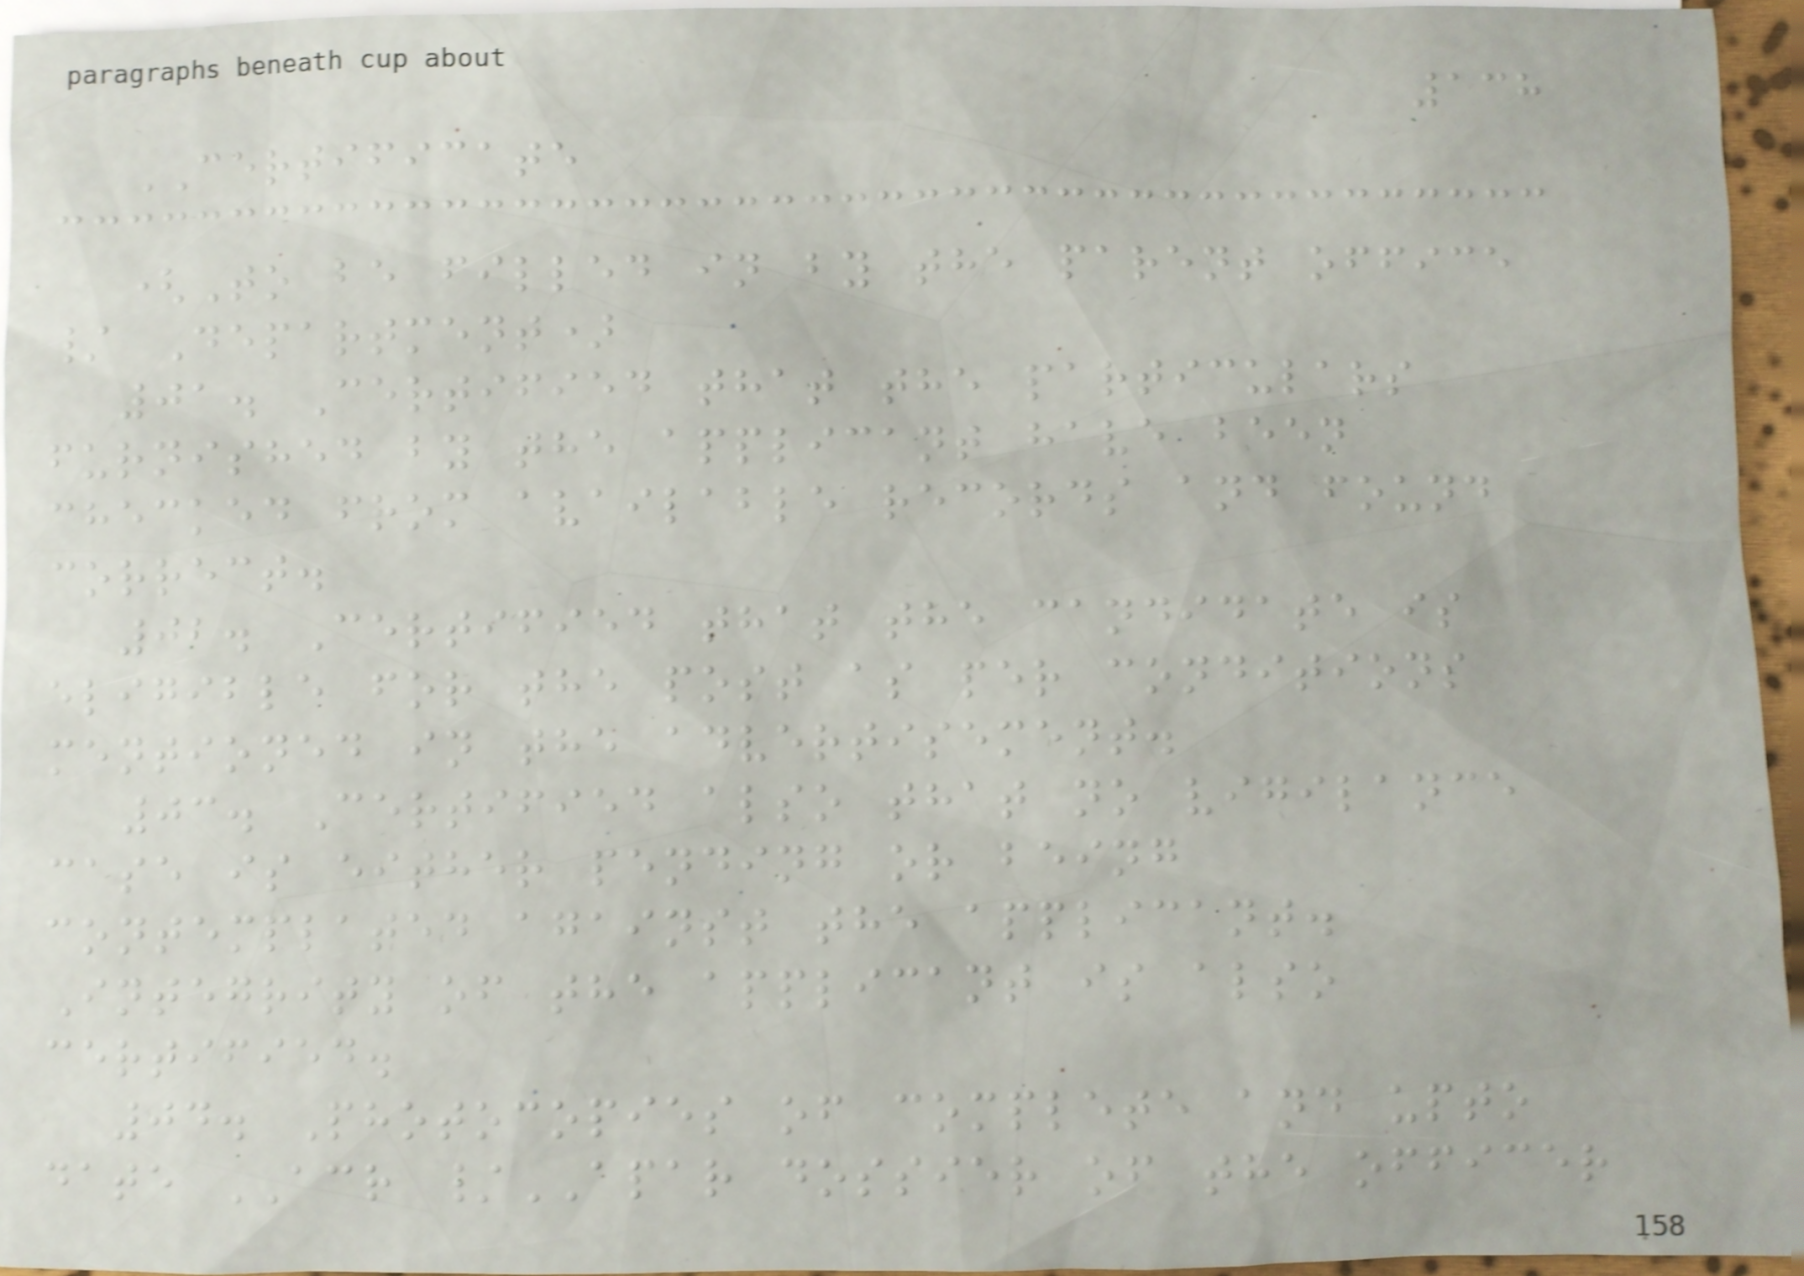138
CERTIFICATE
(To be filled in by the parent office
/ Department)
01. Certified that the particulars
furnished by the applicant have been
checked from available records and found
correct.
02. Certified that the candidate is
eligible for the post as per conditions
mentioned in the advertisement.
03. Certified also that no vigilance
case is either pending or being
contemplated against the applicant.
Integrity of the applicant is also
certified.
04. Photocopies of complete and upto
date ACR /APAR dossier of the officer
